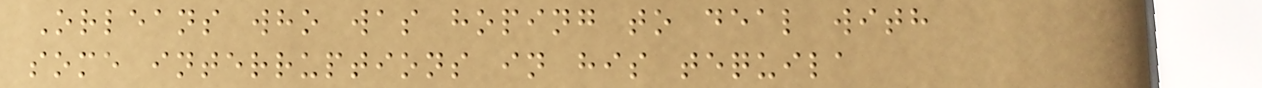Orleans who was hoping to deal with
some interruptions in his tequila
